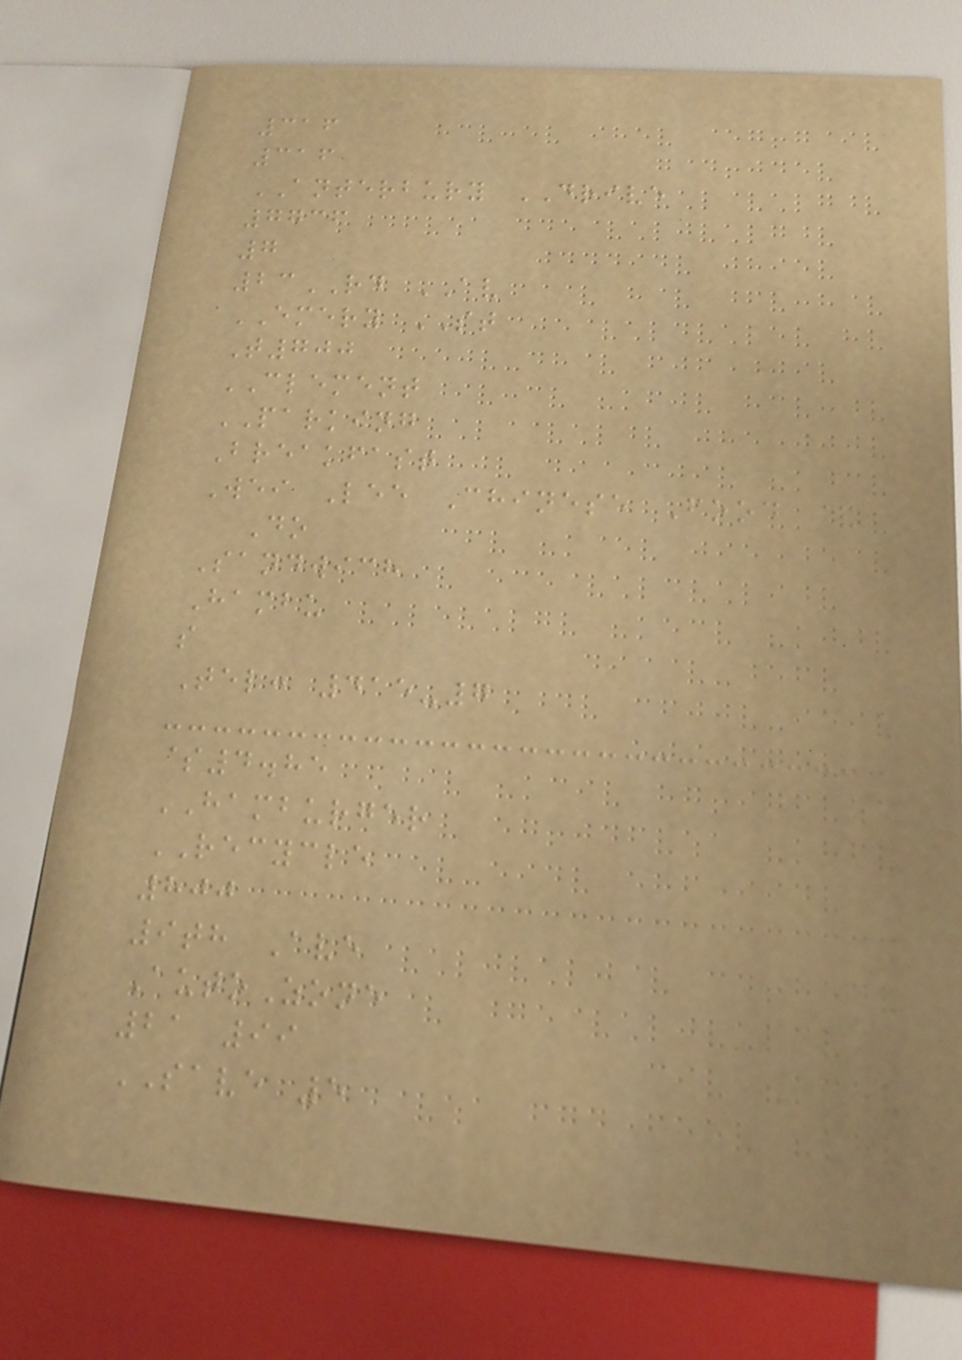316
316
ANTERBURY DRIVE
7736
7
23RD AV
EMERY ST
T700
CLEMENT
PARKING
Breakfast
Wei Lee Chinese Food &
Do
Sandwich
Hambu
s
Tel: 415-7
$4.85
HAMBURGER
RECYCLE
800
9th Ave
AutoZone
21 99
SAVE 5
